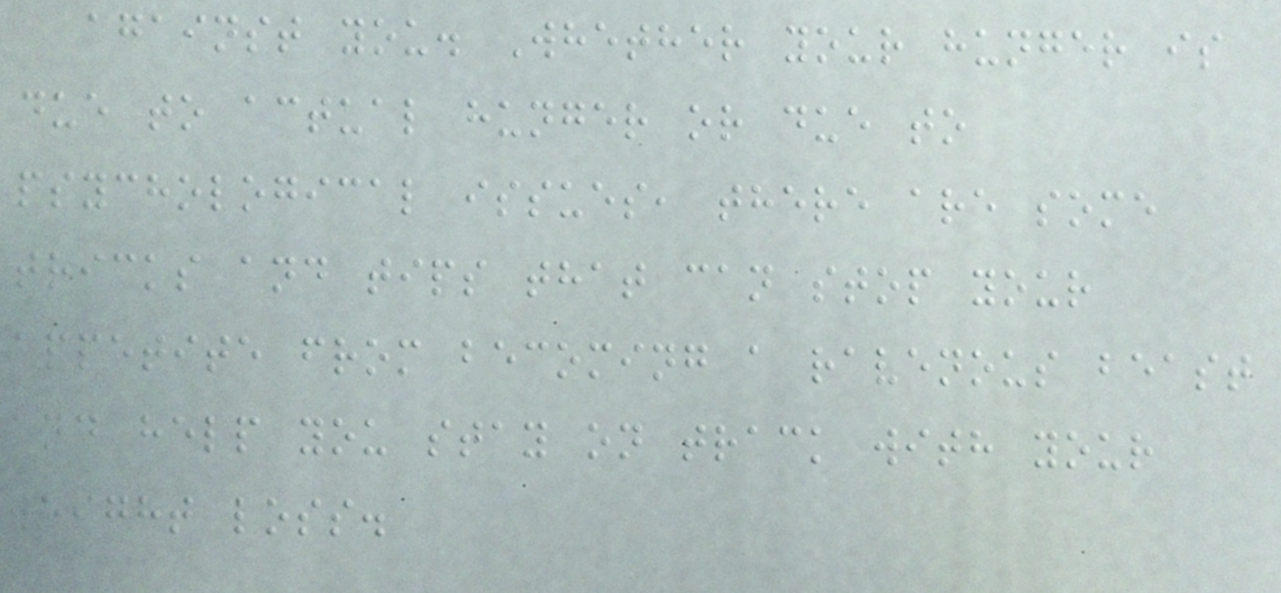against you. Whether your hunger is
due to actual hunger or due to
psychological issues, there are some
tricks and tips that can stop your
appetite from becoming a ravenous beast
and help you stay on track with your
weight loss.
